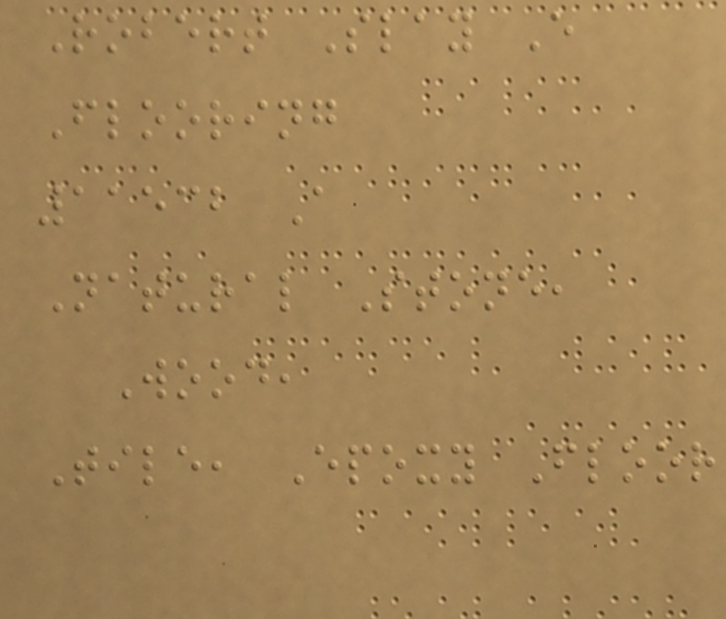Robert Slay E
Flooring
11532 A
Natural Stone,
Wood,
Tile, Epoxy Floor
